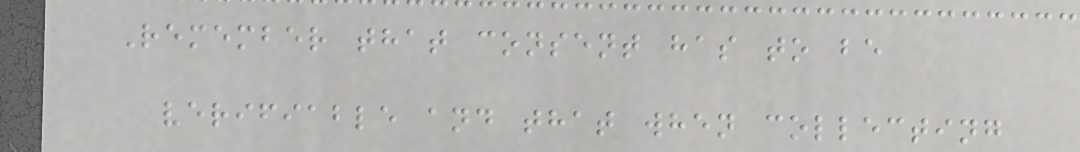Remember that consent has to be
verifiable and that when collecting
